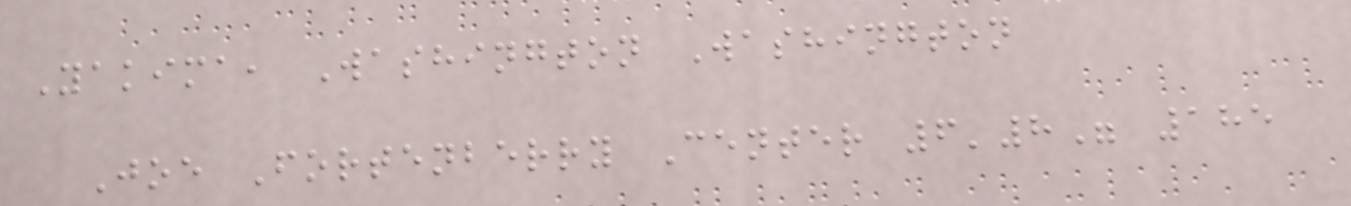Yakima, Washington Washington
Joe Fortenberry Center 6'8" 185
